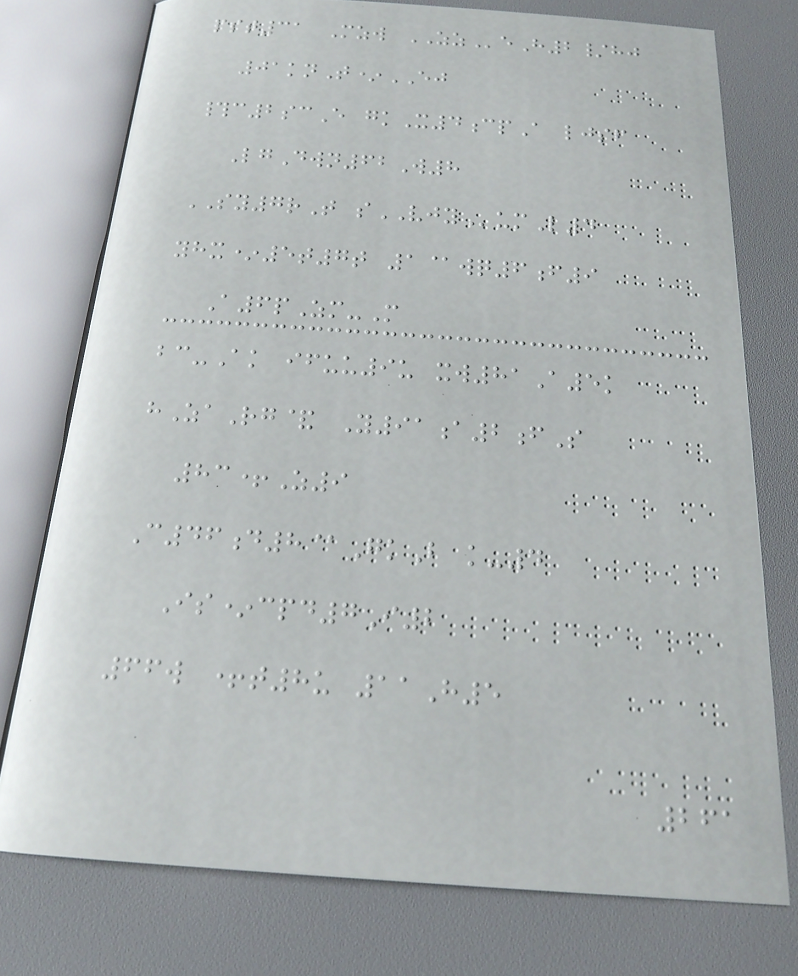pst31 Mzw ZZeH2/hj
01knT*EJ
#c2scE gkX4cpA ljsf
LgDwn62W8
SY7rT sVJYumL4
yhx*5t7t 1@wq6f9
A6pZm-M
bc-Ak ifuu9u xw81A5k
hZaRg& Y91a2fS
83+Z9
C46d8@GkB k-4
Is*cpd7I2
66w +t8u 11H5
261
